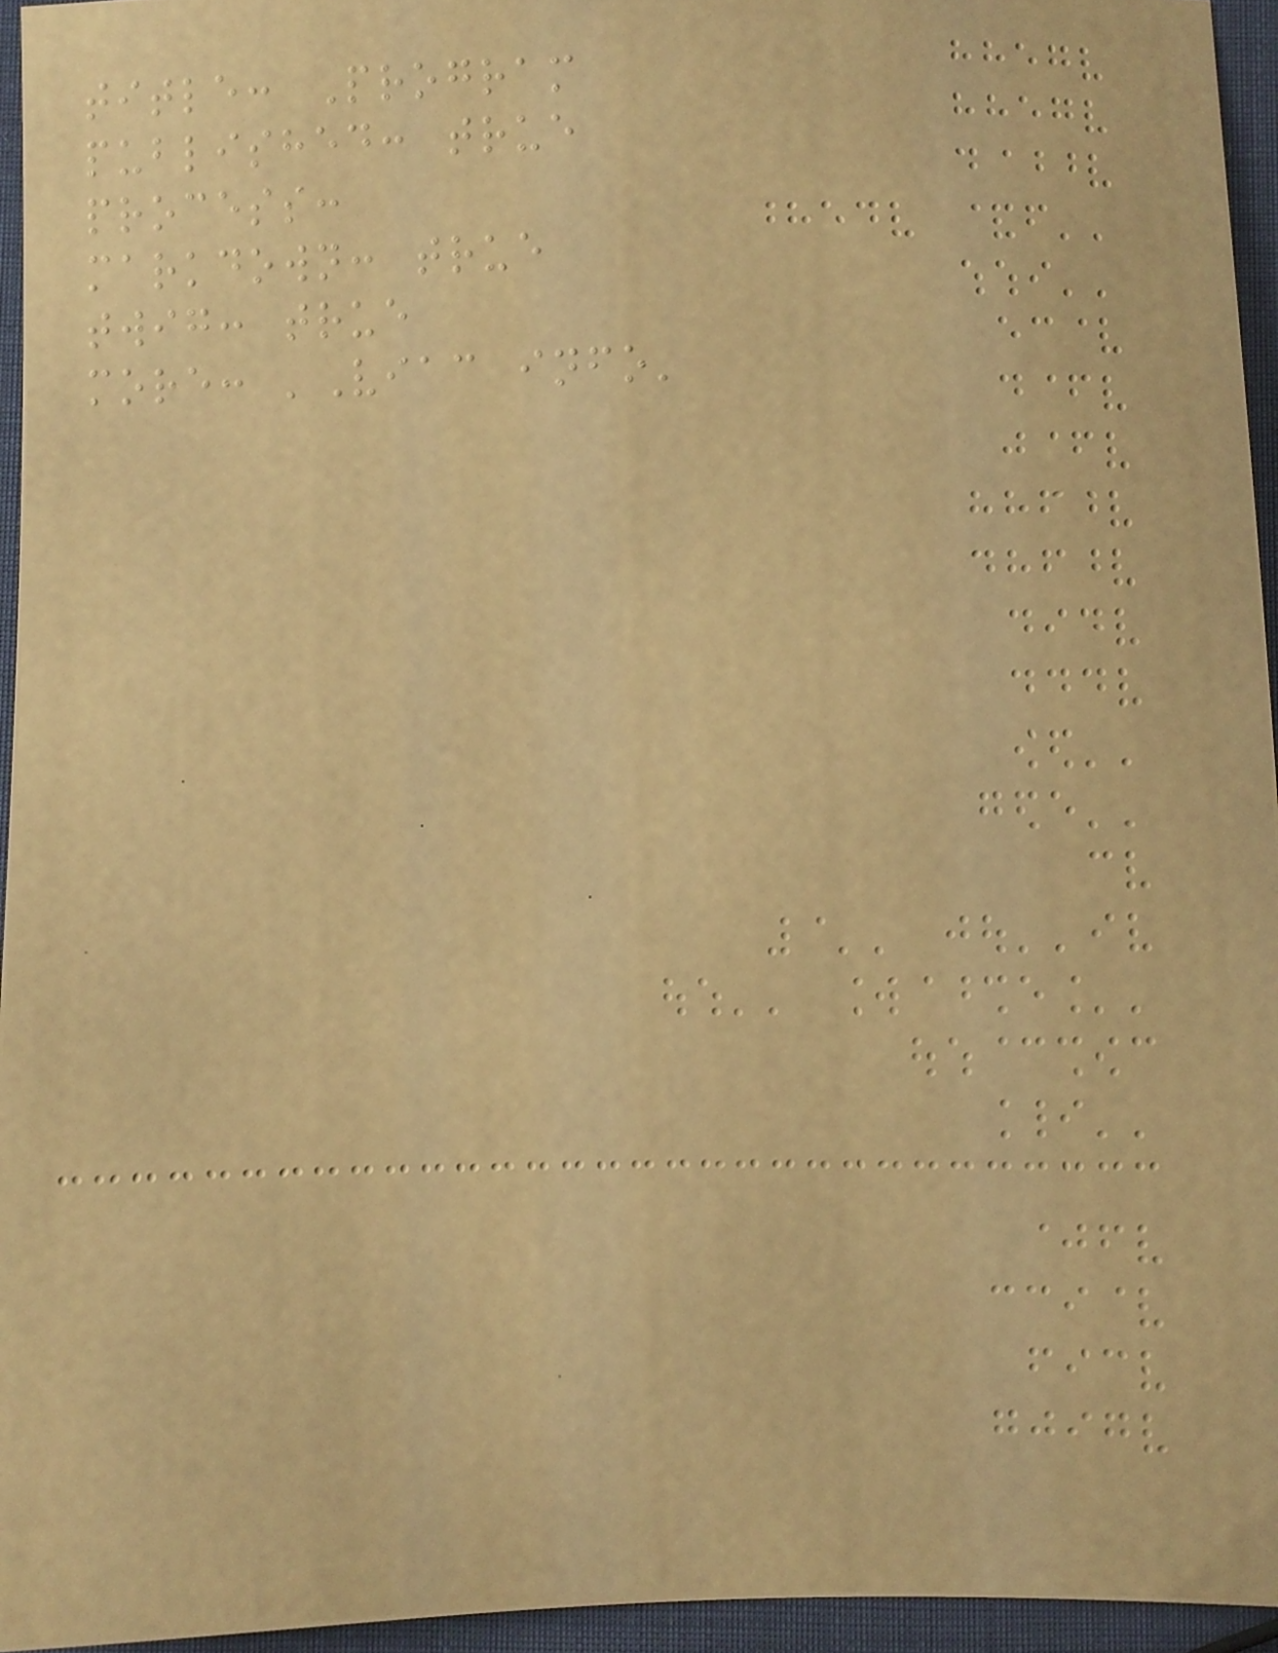title: Program
published: true
process:
markdown: true
twig: true
more: 'Viac info'
